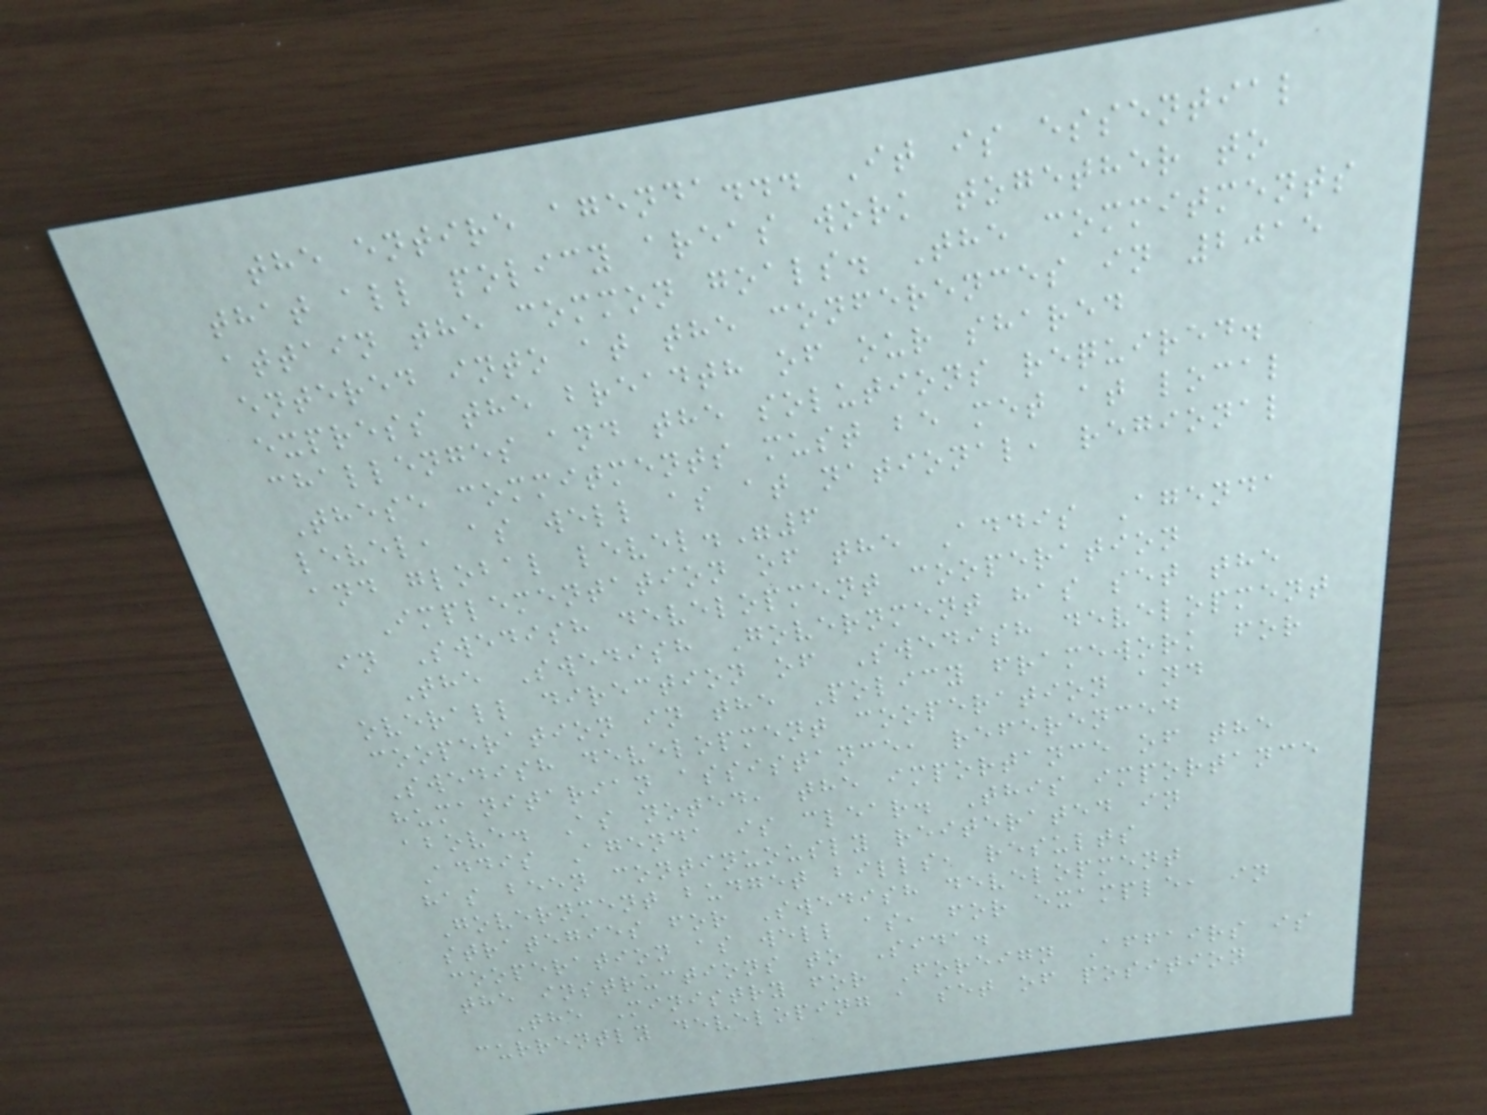the entire agenda... It is essential
that all policy areas work together to
attain the common goals. The commitments
entered into at the conferences in 2015
express the breadth of our shared
challenges and the solutions required.
These commitments must be met at local
level, as well as at national, regional
and global level."6
Implementation of the Addis Agenda
in Swedish development cooperation
The Swedish Government has set the
overall direction of Swedish development
cooperation in the Policy framework for
Swedish development cooperation and
humanitarian assistance, referenced
above. As noted, the importance of the
Addis Agenda is clear. This importance
has been continuously reiterated in
Government budget bills, results
strategies for Swedish development
cooperation as well as, for example, in
the instructions to Sida.
The Ministry for Foreign Affairs is
currently developing a set of position
